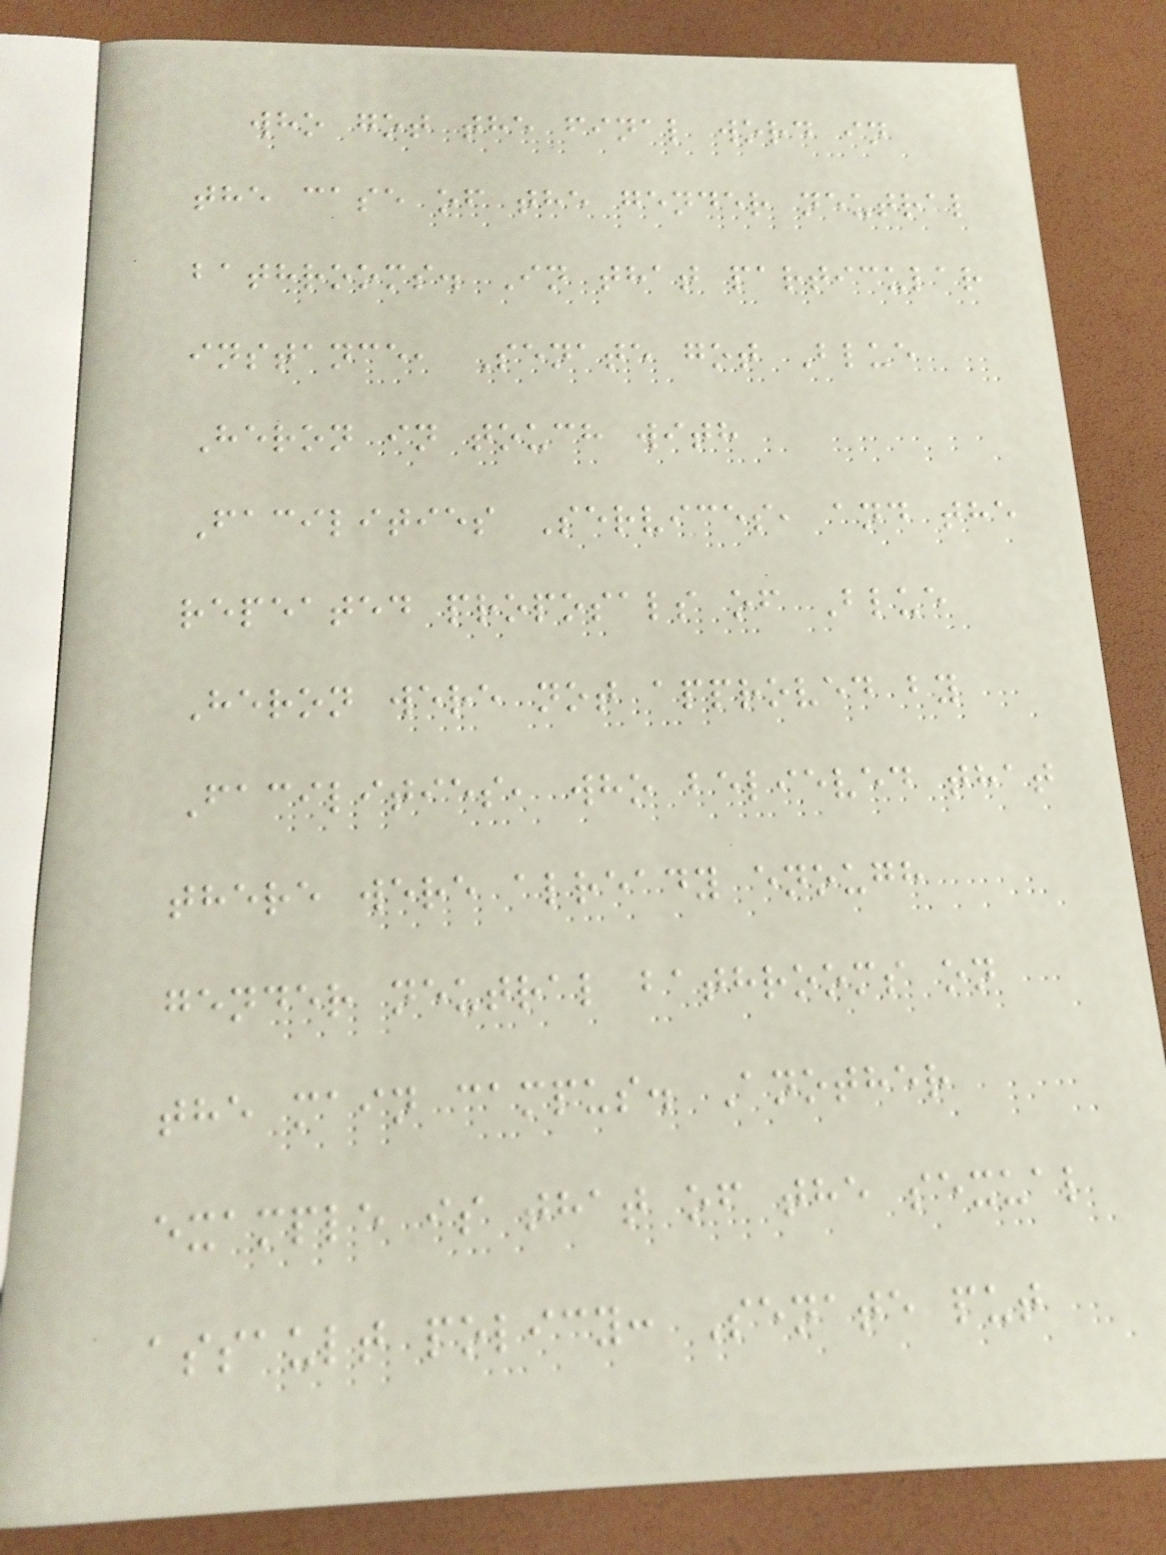who got the final word in
the case of the gender neutral
bathrooms. In that particular
instance, Senate got Blue
Heron in touch with
Facilities Services, and the
repeated proposals of Blue
Heron were not approved by
Facilities, who believed that
there were already enough
gender neutral bathrooms on
the main campus. Another
example is that of the sexual
assault policy: Senate put
